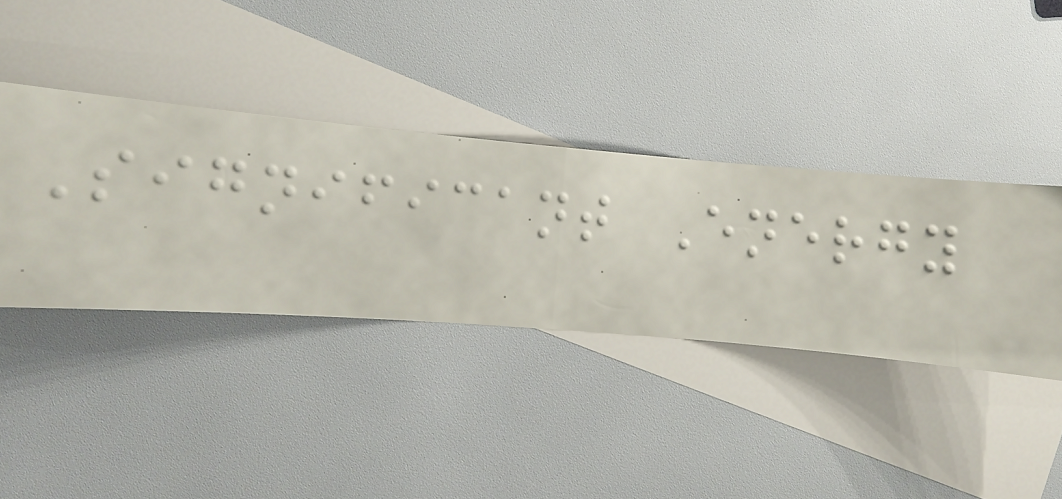Significant Energy
